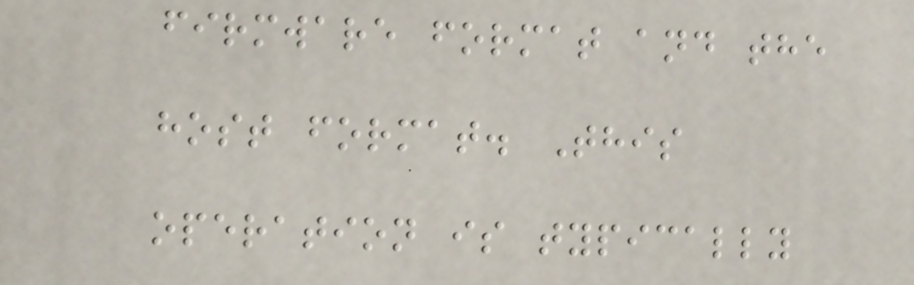firmware format and the
host format. This
operation is typically
